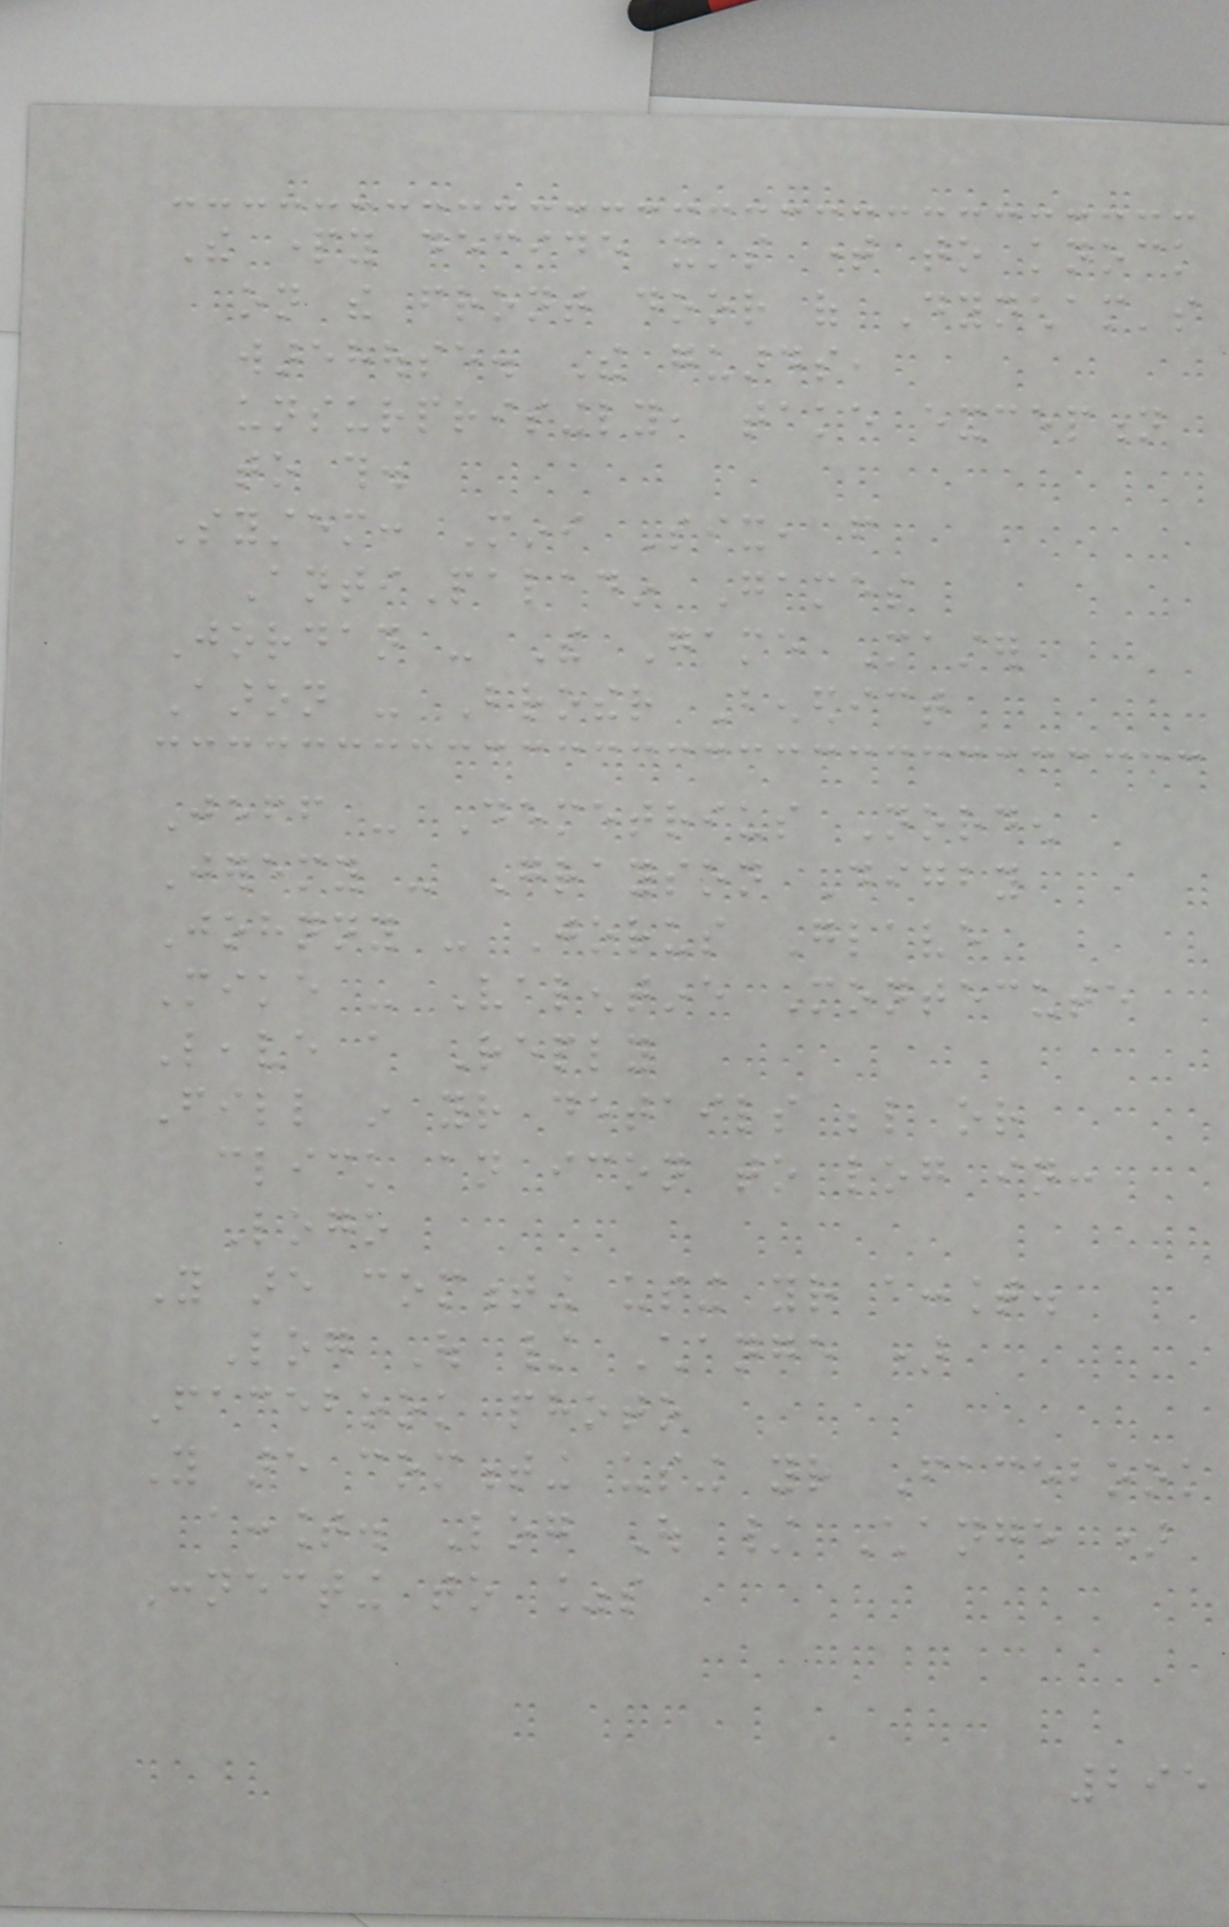The party decide it's time to knock
on the front door of Dyncham's
warehouse. The guards,
unsurprisingly, take exception
to this.
System: Mini Six, from
AntiPaladin Games
Jordan - The Game Master
Aaron - Brother Benedict
Jeff - Demetrius Norden
Jeremy - Grayson Digby
Johnny - Jorus Glave
Mike - Valentine Montecute
Leave a Reply
Fill in your details below or
click an icon to log in:
Logo
You are commenting using your account.
Log Out / Change )
Facebook photo
You are commenting using your Facebook
account. Log Out / Change )
Connecting to %s
295
